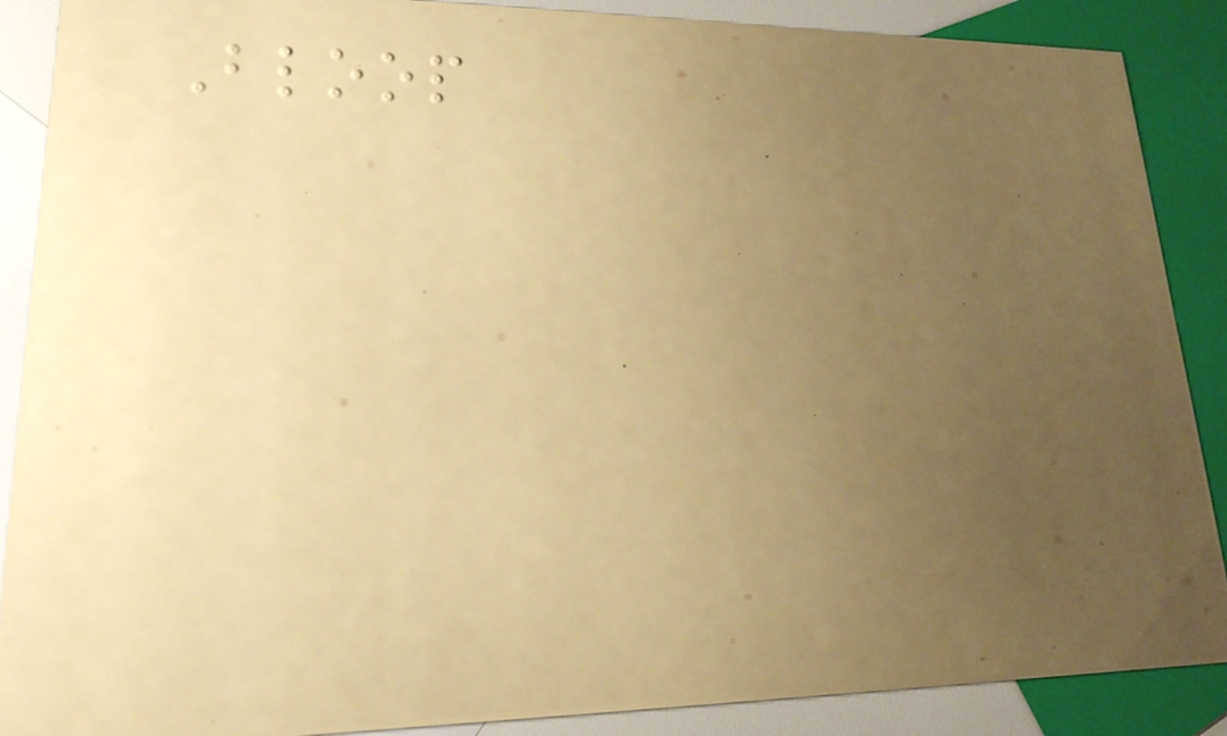Bloop
